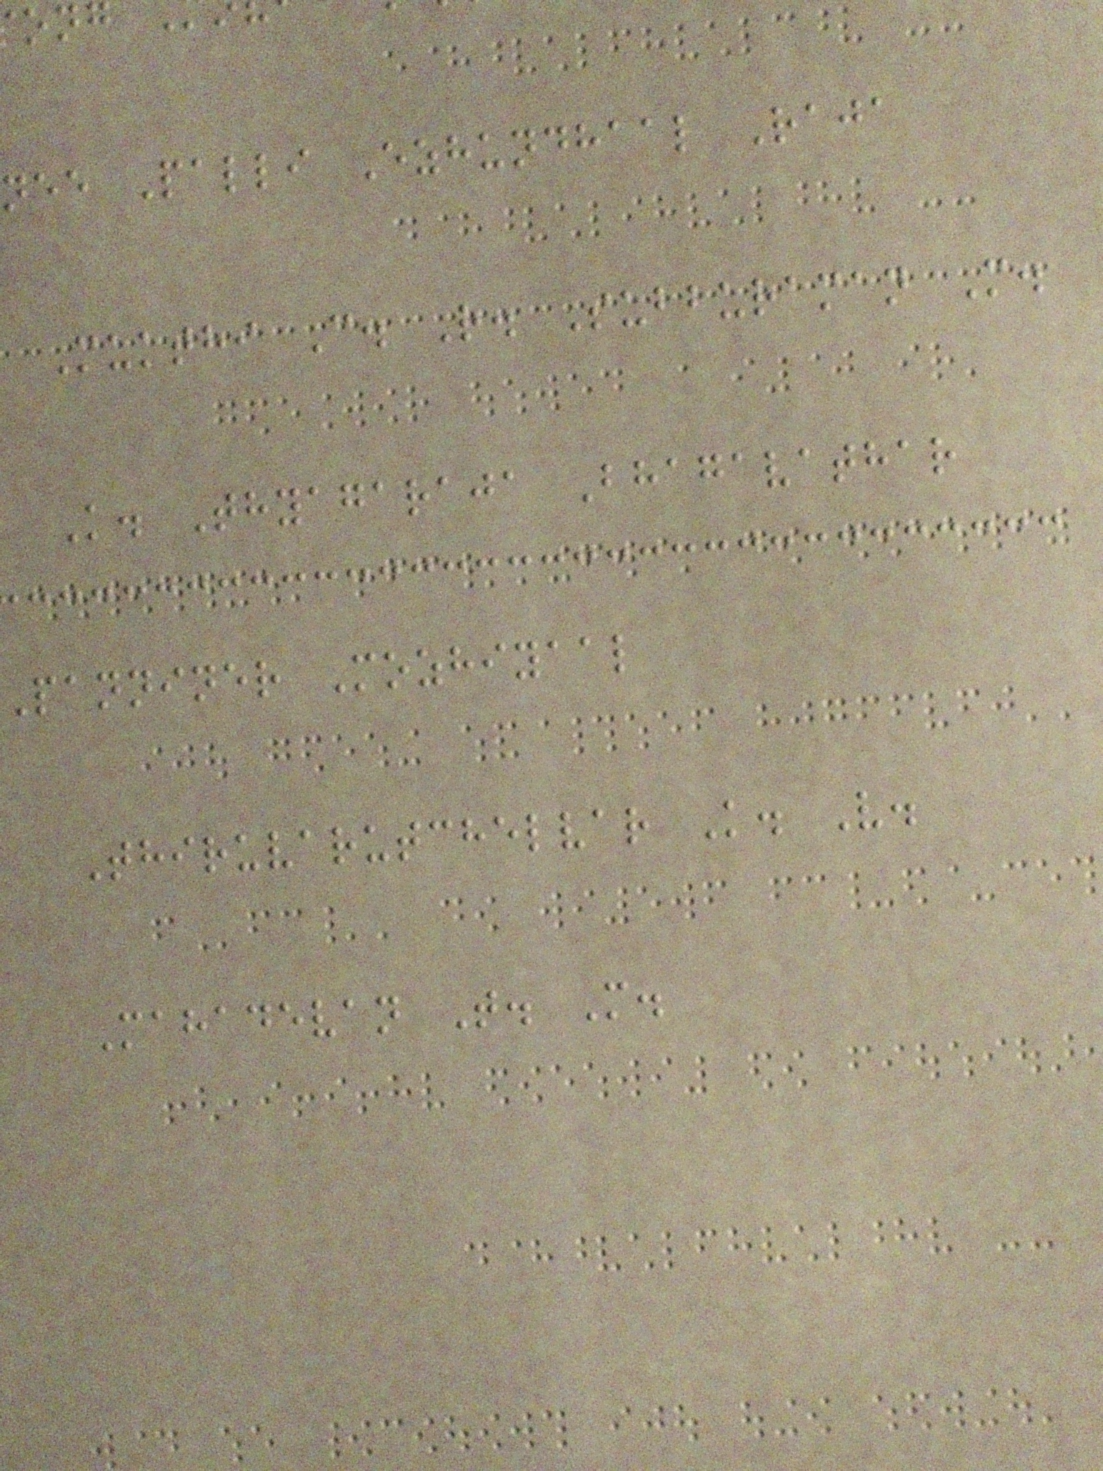nee Palli Ezhundhaal Raja
Mukthi C. R. Subburaman M.
K. Thyagaraja Bhagavathar
Panniner Mozhiyaal
Thiruvarutchelvar K. V.
Mahadevan T. M.
